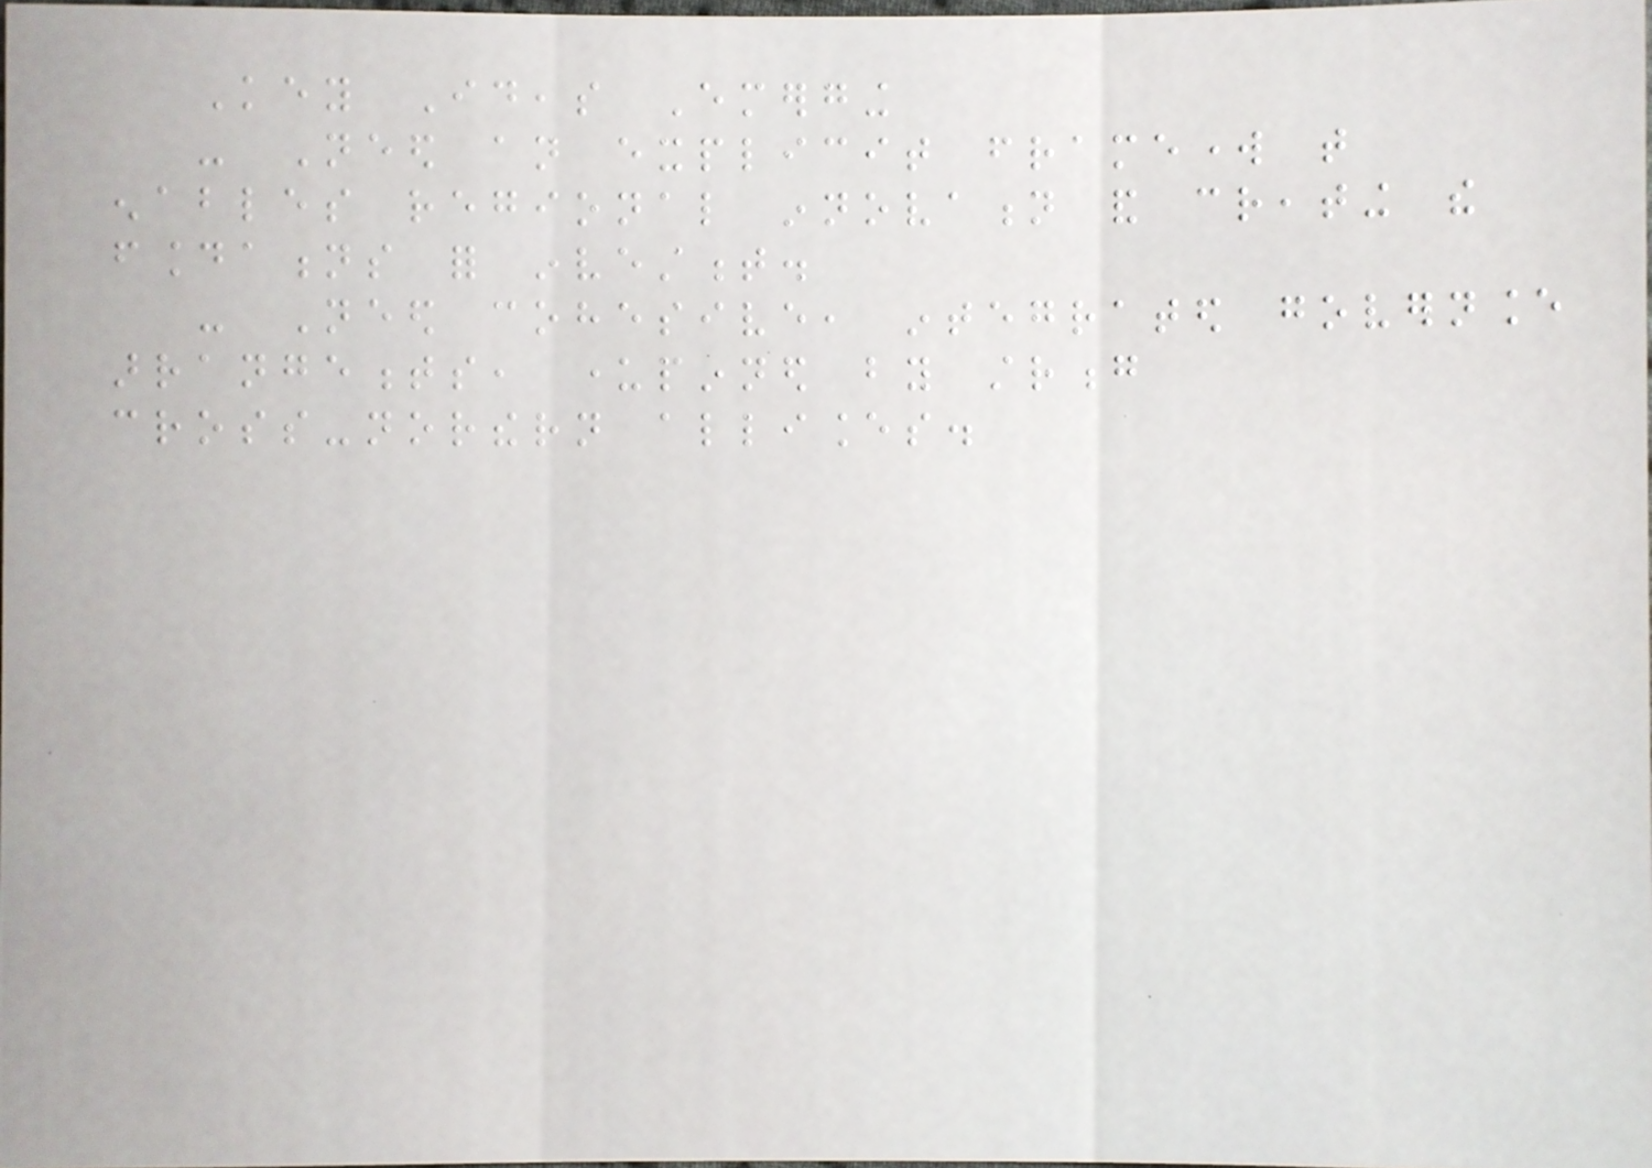Key Ideas Emerging
- Need an explicit framework that
enables regional innovation and creating the
foundations for investment.
- Need cohesive, integrated governance
arrangements, underpinned by strong
cross-northern alliances.
